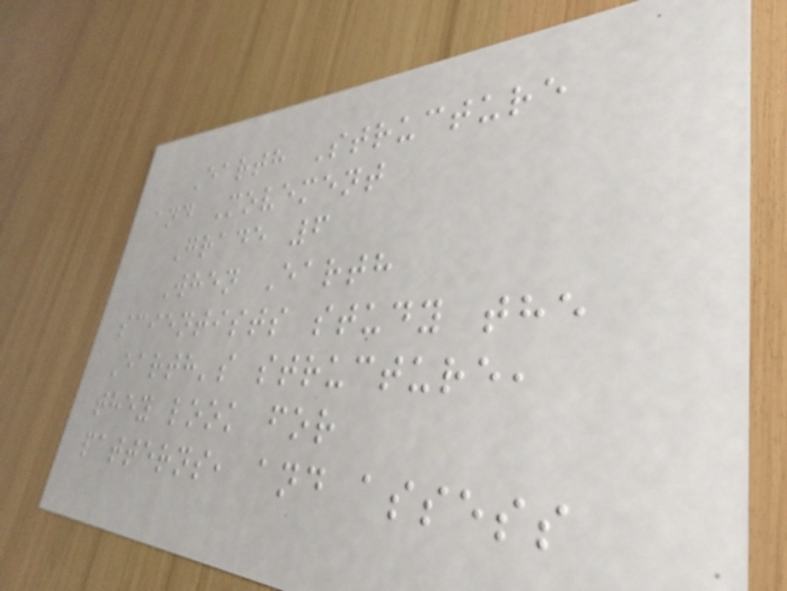Earth Structure
and Movement
Grade 6
When Earth
scientists study the
Earth's structure,
they look for
patterns, and assess
